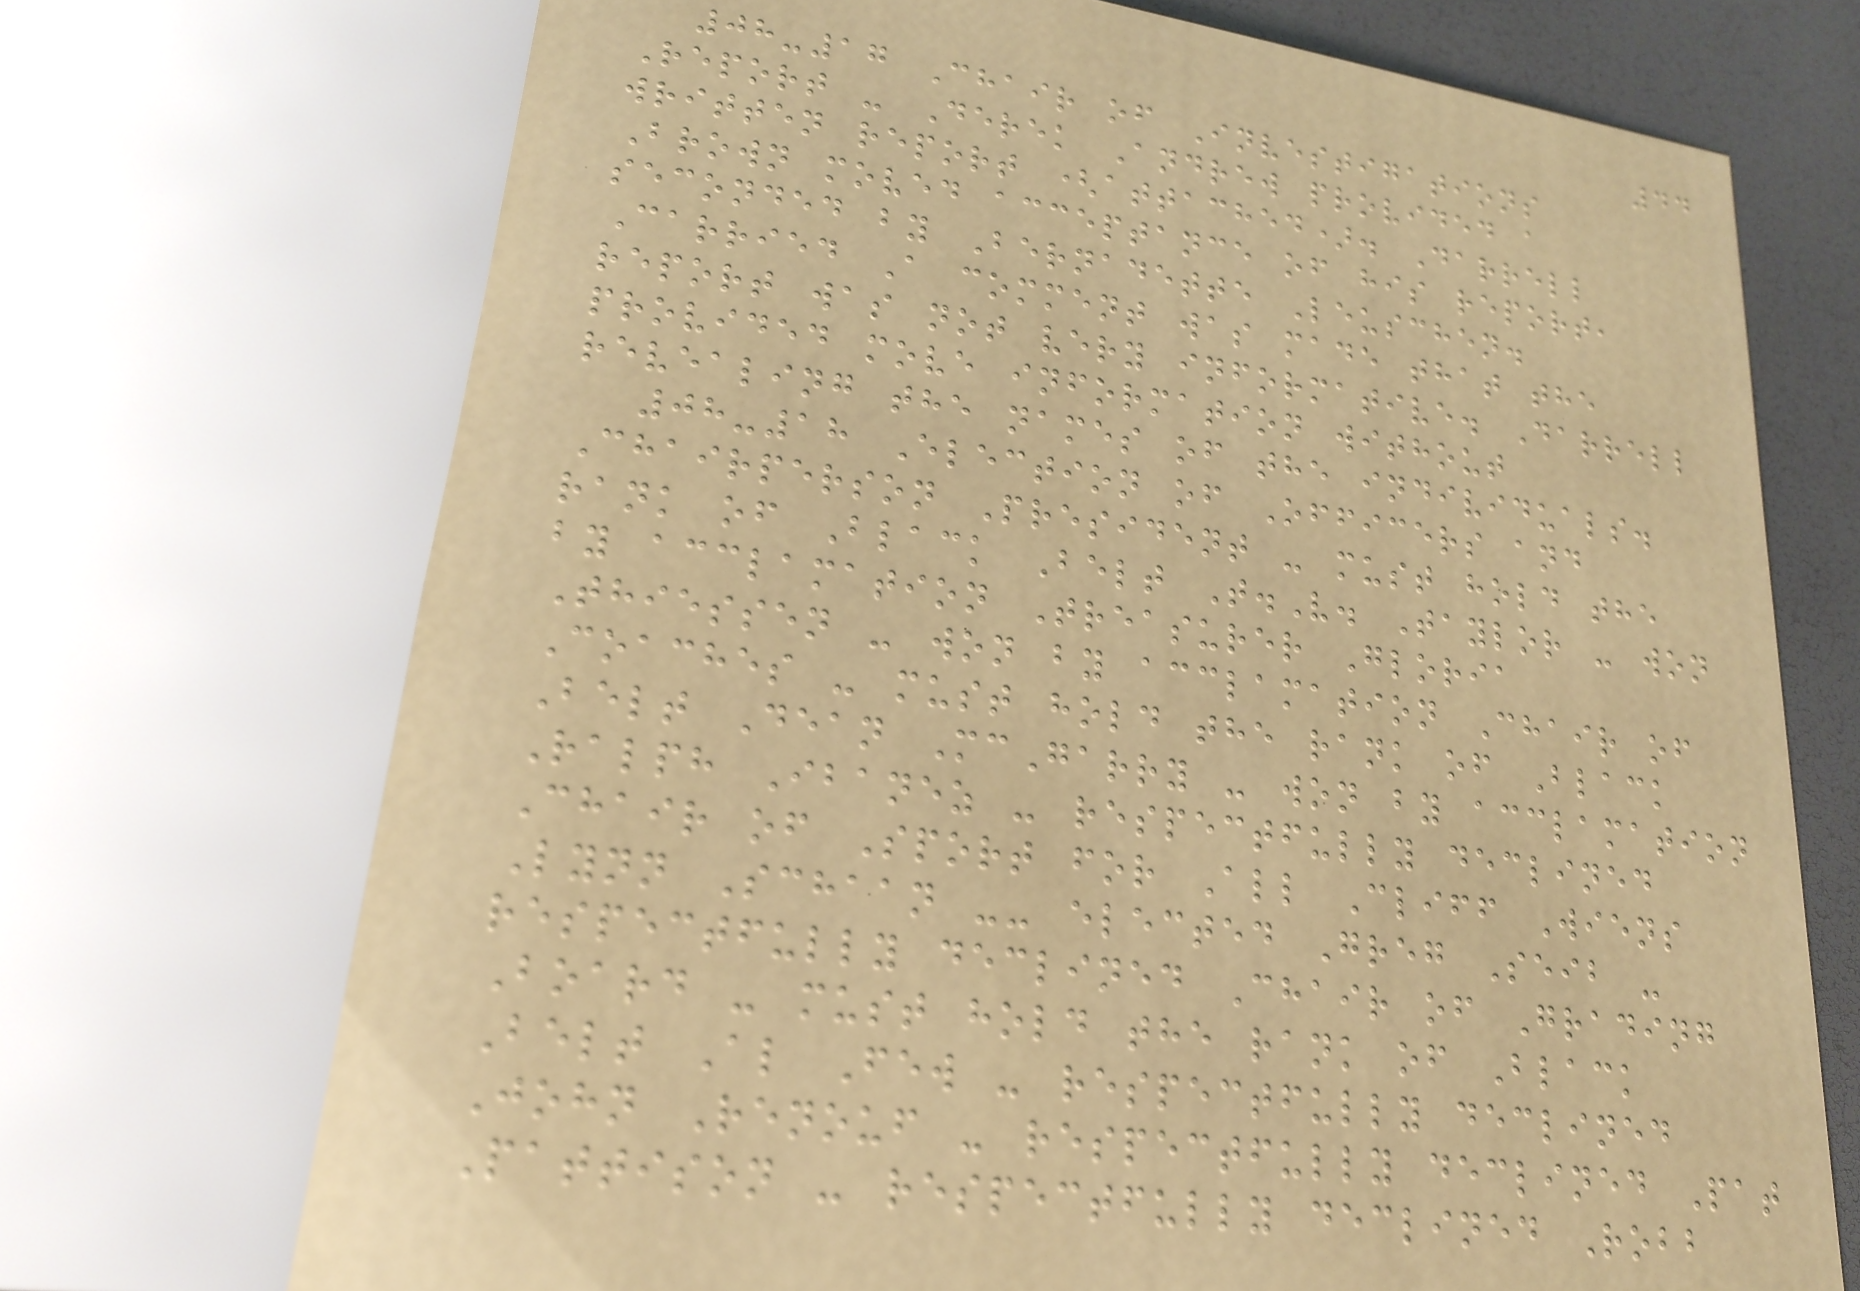44
08-17 Chair of Investigations
Report - Derek Andrew provided a
written report (attached). Darrell
Brown moved acceptance of his report,
seconded by Bernadette Leuschen.
Carried A comment was made that the
report was not very informative. Darrell
provided move information without
revealing the names of the individuals.
08-18 Election of Officers and
Chairperson President - must hold the
rank of Black Belt T.V. Taylor - won
by acclamation Treasurer Gloria
Thiessen - won by acclamation Chair of
Coaches - must hold the rank of Black
Belt Dean McGarry - won by acclamation
Ralph Ibanez - respectfully declined
Chair of Sport for All Cliff Wiens
Lynn Schaan -- elected Greg Seib -
respectfully declined Chair of Grading
Board - must hold the rank of Black
Belt Al Few - respectfully declined
John Renouf - respectfully declined Pat
Pattison - respectfully declined Robb
